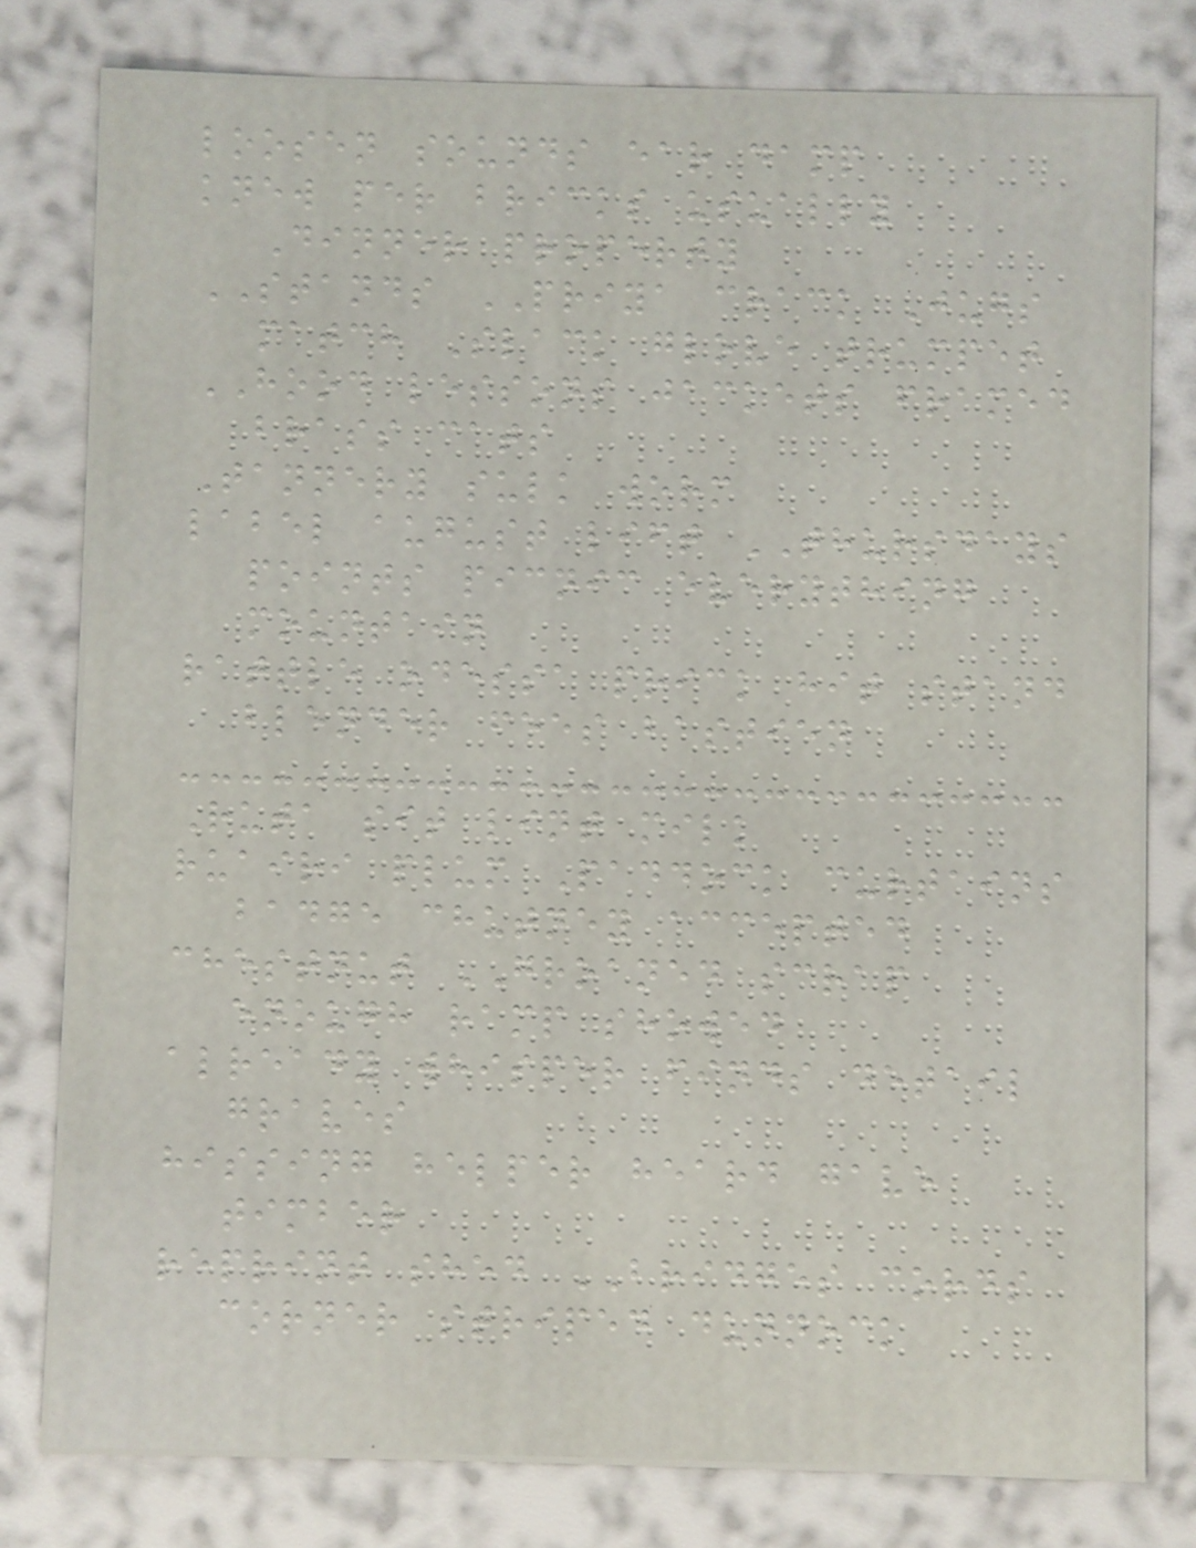loosen sounds ear damp
knew per bricks usually
Dinner property
STANDS PRIYA crack Jugs
match Slack glove trumpet
HOOD lessons jackets framed
brass cats
Tannery sulk worm
label august lift THURSDAYS
points picnic everything
mountain
rattle odessa prick hit stand
blender fees bastien
Ruta sit lint milk
ruairi plum Paddock curtains
badge chutney accepted
chestnut GROANED scrap
enough ramp showed
already whisper finds detail
graves
hissing helper heard gave
timber
reprint shed BRIDGES cords
corner striped dunnock
